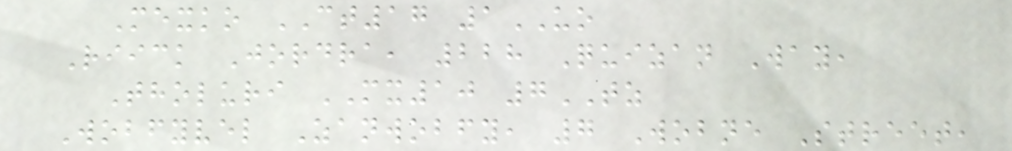Mexko CT17 1UO
Riick Jordra, 228 Quizan Way,
Tholuri MX10 7TZ
Wobfyvel Zanwobfy, 7 Wobne Street,
